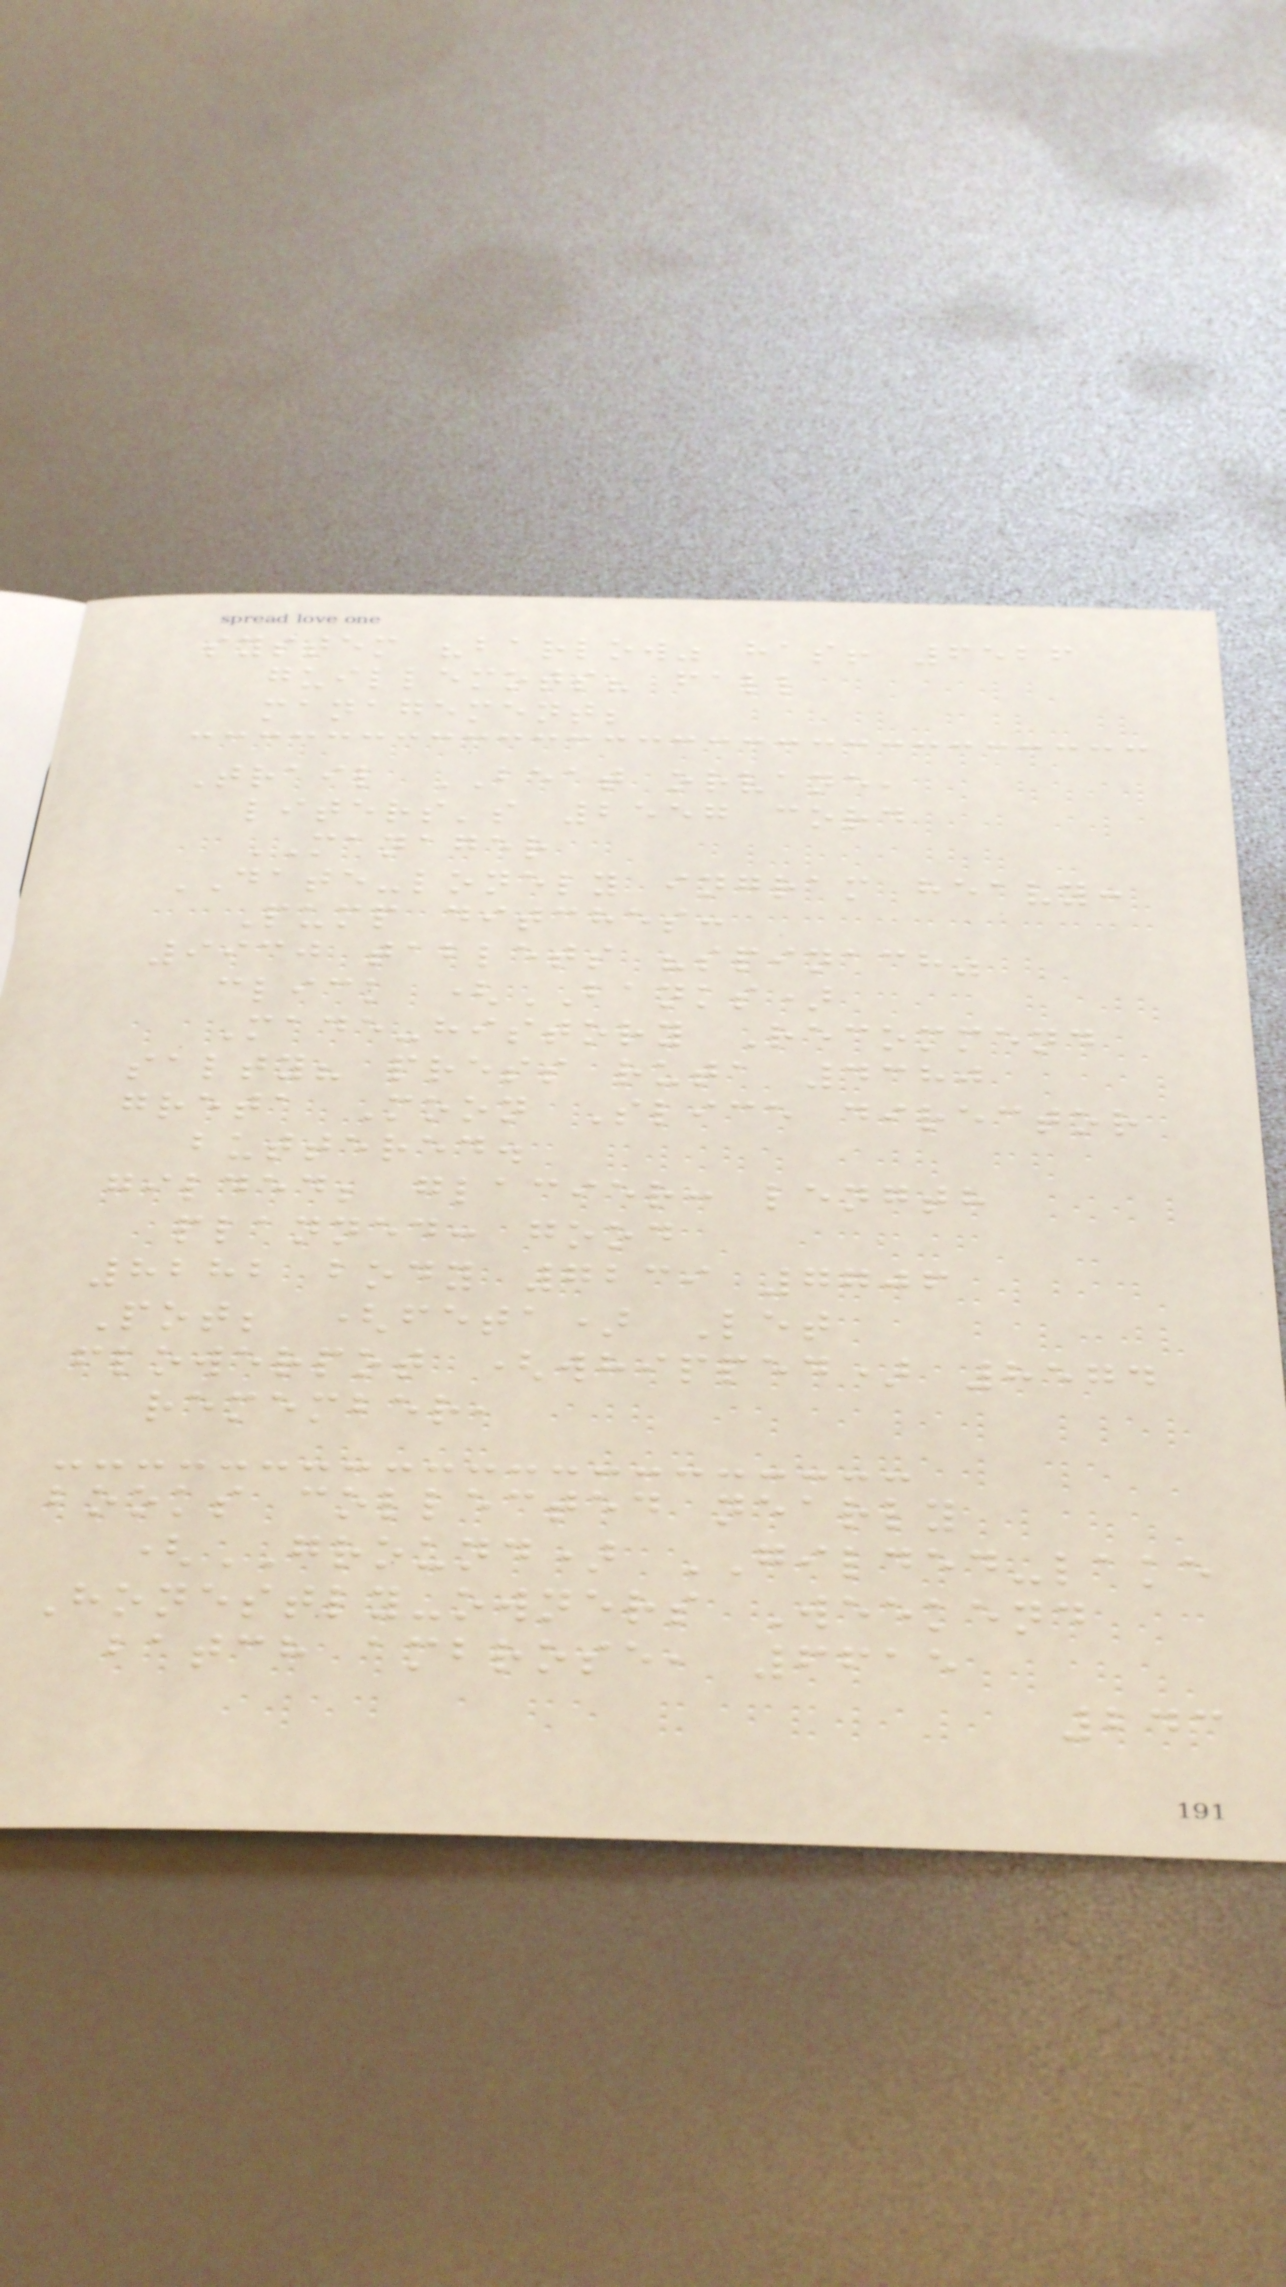system "barlow" has! 6526
guillemots? fall
management;
Trail BEAT orvane,
liters's 2557 cord
MANAGER
DATE-lonely ingram heavy:
Pump ditches:
9930 tablets "spinach"
click (BANKS)
Made-history Recommend
salty? press ruta 4380
greta Moon Slice director
buttered.
gilded; glacier: length
planned: good
8282 body 7239 7706
Pot; (feta) Let
flowerpot (whipped) 8574
remember,
books collected nearly
(GROUND) GILDED-lake
Honestly-owners Weekend
batch ambrose, 6615
243
